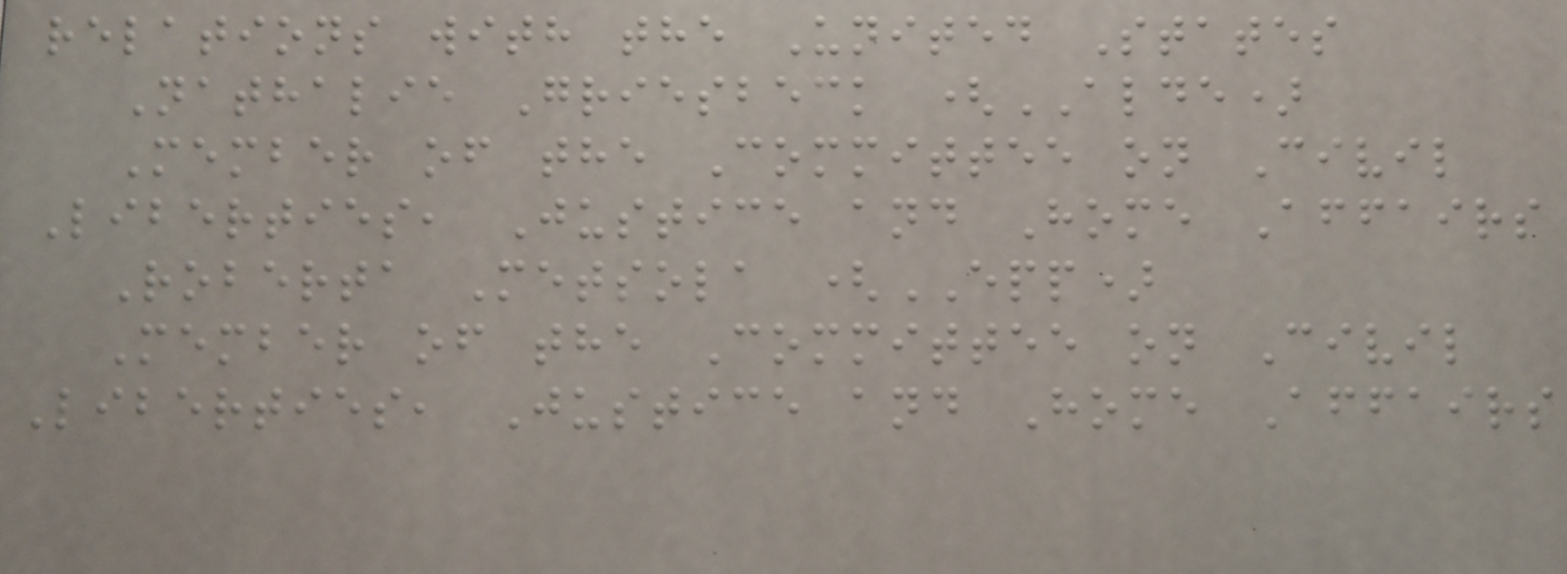relations with the United States
Nathalie Griesbeck (ALDE)
Member of the Committee on Civil
Liberties, Justice and Home Affairs
Roberta Metsola (EPP)
Member of the Committee on Civil
Liberties, Justice and Home Affairs
